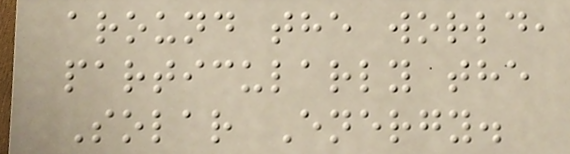around the world,
particularly the
Solar Energy.
